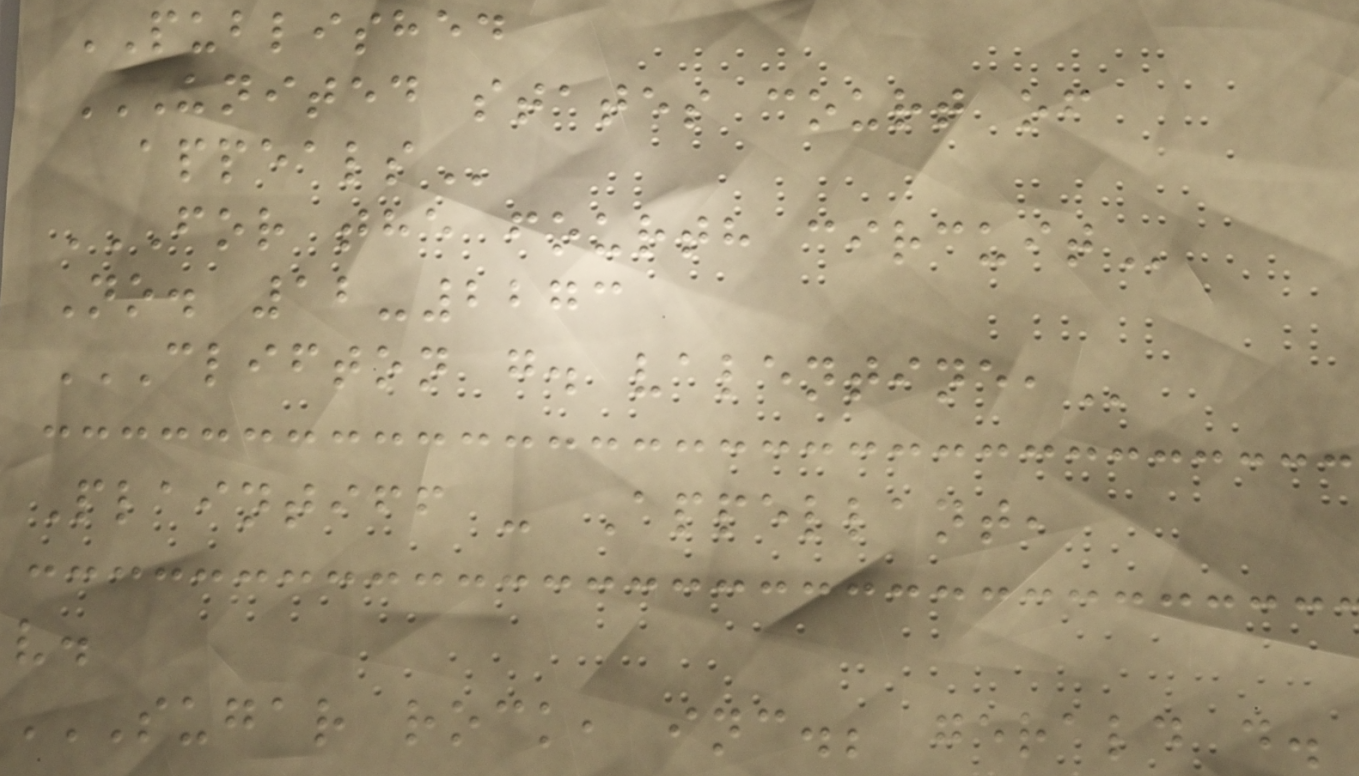PUBLISHED
UNITED STATES COURT OF
APPEALS
FOR THE FOURTH CIRCUIT
No. 12-2273
CLIFTON G. VALENTINE,
Plaintiff - Appellant,
v.
SUGAR ROCK, INC.; GERALD D.
